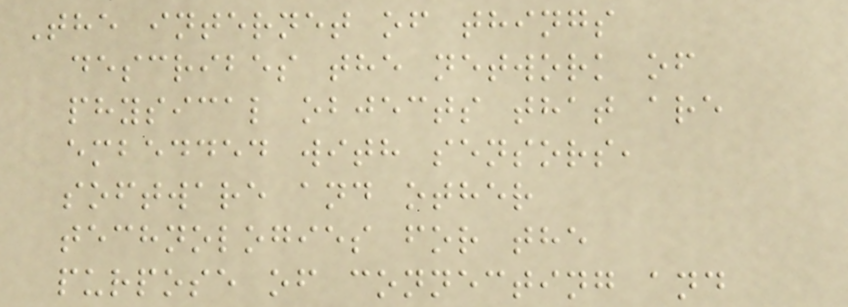The internet of things
describes the network of
physical objects that are
embedded with sensors,
software and other
technologies for the
purpose of connecting and
